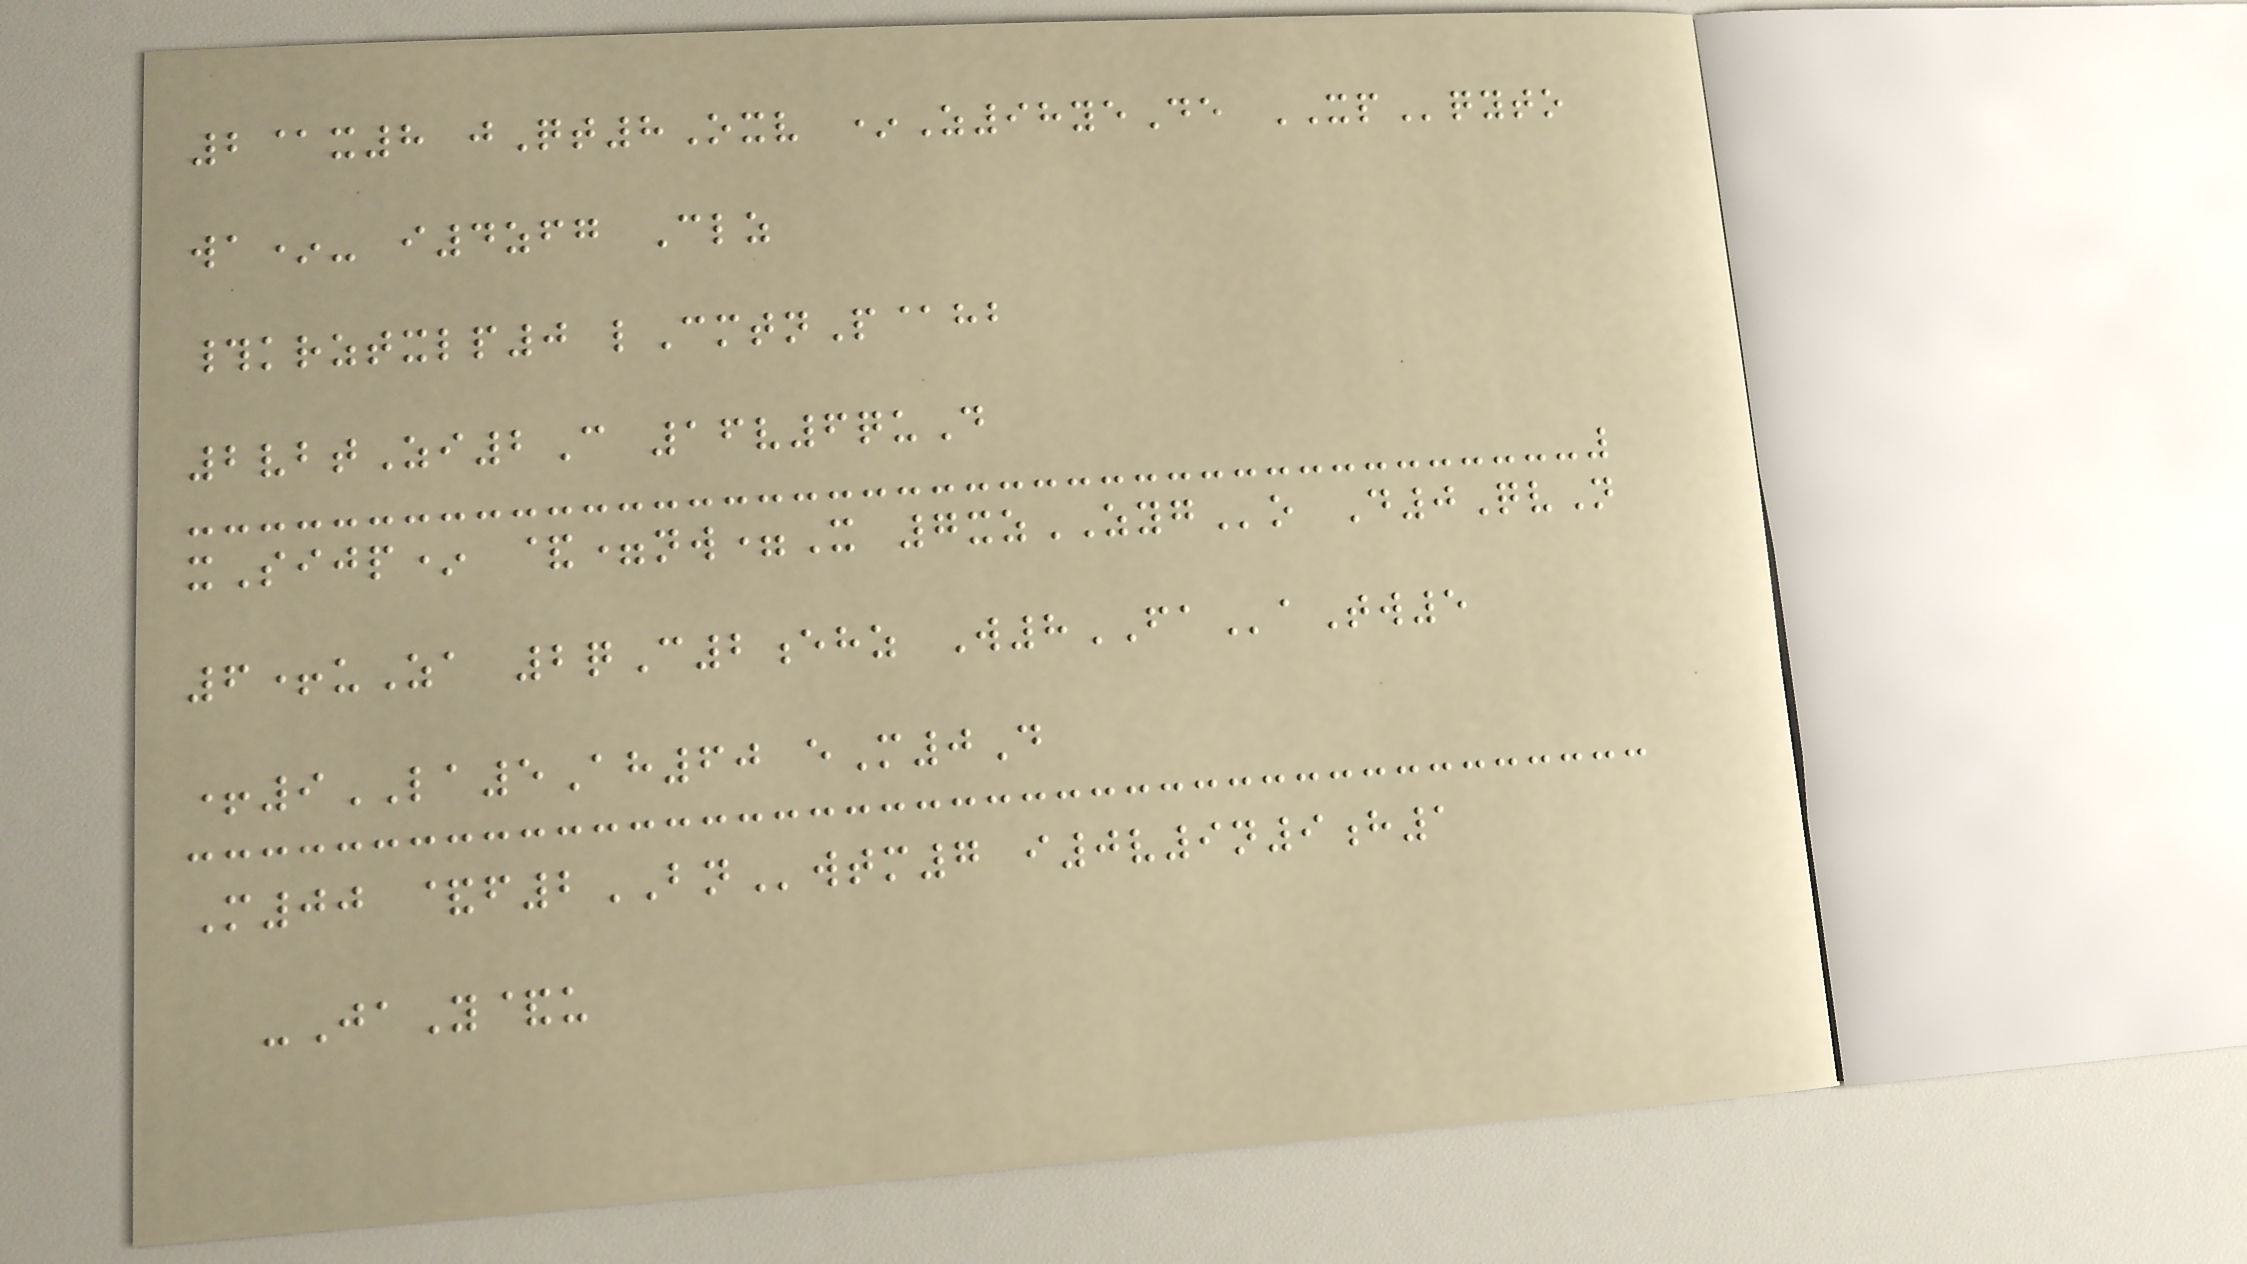2@x8 jQt8Oxv *Z98yeDe XPqyto
wa*- i4zfg Clz
#krztxlp0 lCmtnP@hb
2vbtZi2C 16v6quD
xSijp* &=nw=X 7xzZYGo D0QvN
6+uZa 2qC2ehz W8FAaTw5
+9LA5Ah60 eM0D
M00 &f2BNwtm7 i0v9n9h1
-JaY&u
